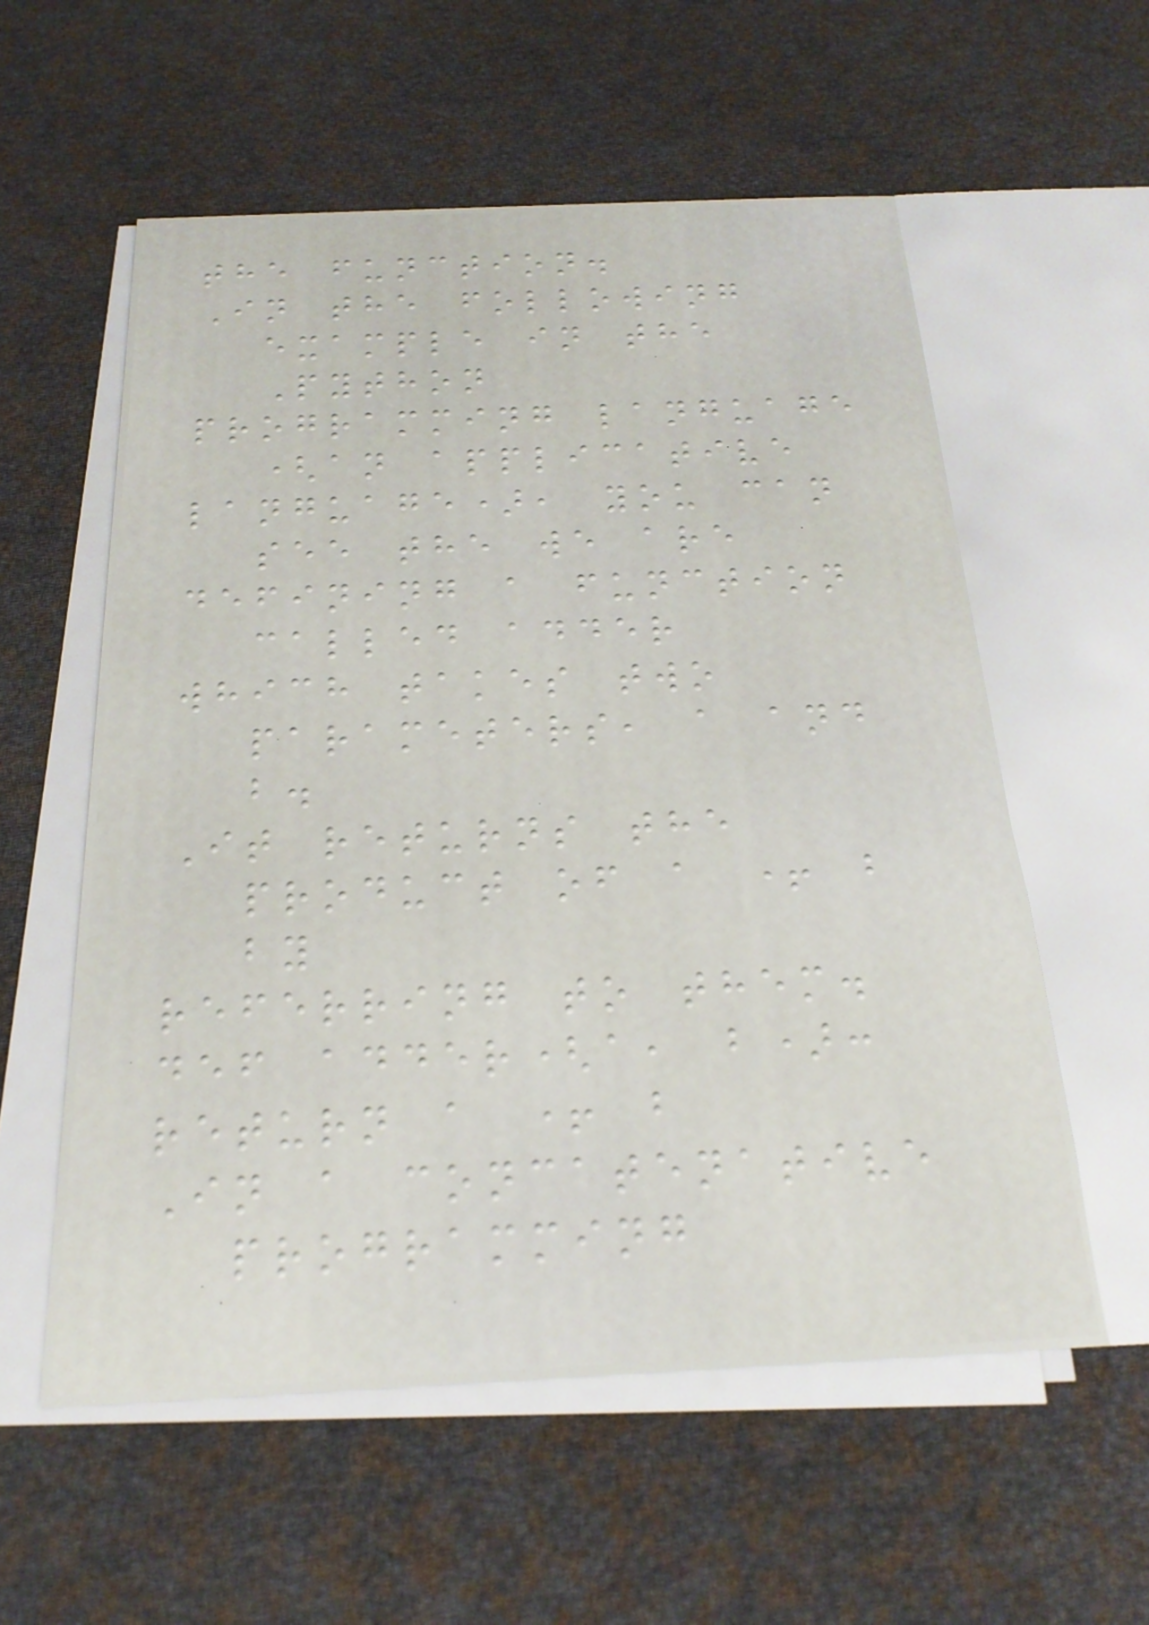the function.
In the following
example in the
Python
programming language
(an applicative
language), you can
see the we are
defining a function
called adder
which takes two
parameters, a and
b.
It returns the
product of a + b
by
referring to them.
def adder(a, b):
return a + b
In a concatenative
programming
